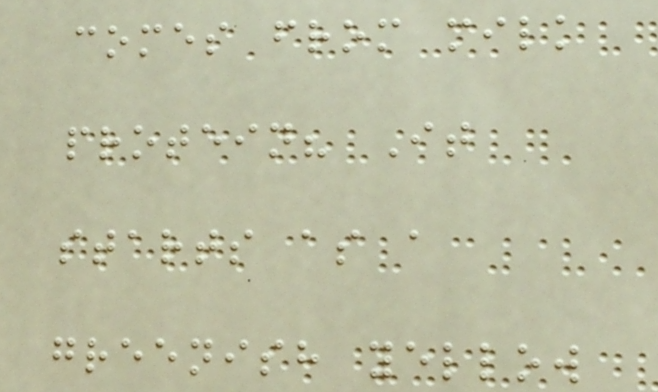comes from milk
protein? It
starts as a
greenish yellow
